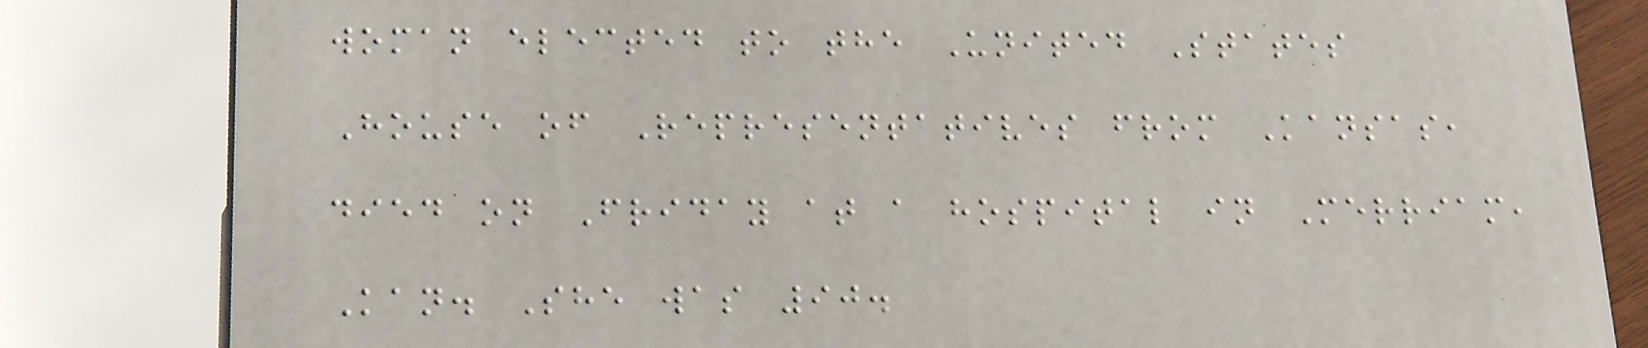woman elected to the United States
House of Representatives from Kansas,
died on Friday at a hospital in Merriam,
Kan. She was 90.
